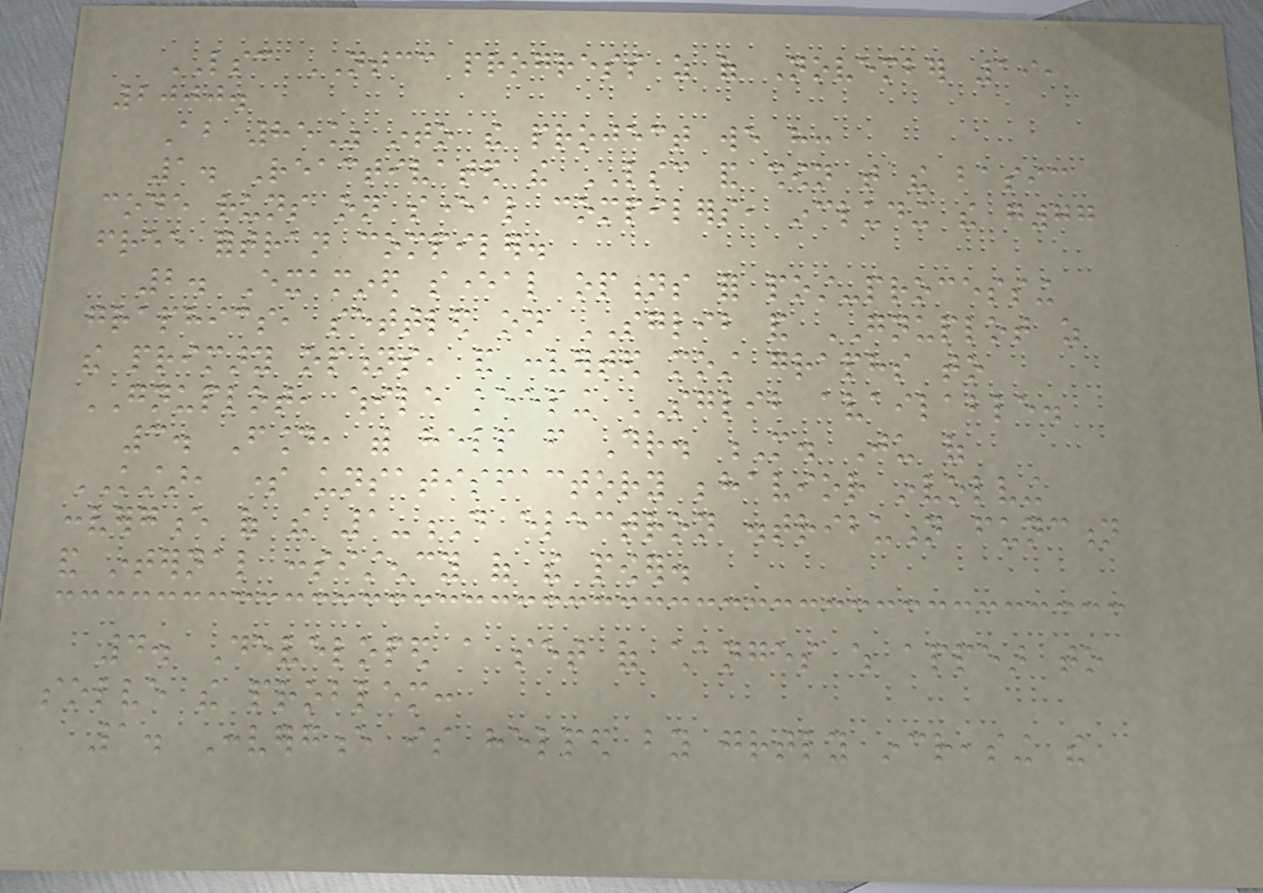LSC NTCC progress as of November 19,
2000.
About 85% into the project we have:
1. Reactivated the LSC and shown that the basic
code runs on several compilers, including the g77
free fortran compiler.
2. Examined several options for post-processing
graphics, settled on SGLIB and GNUPLOT as
the primary options, and converted most graphs to
GNUPLOT, while keeping SGLIB available.
3. Found, with help from Dr. M. Ju of
KSTAR, some unsatisfactory behavior involving
convergence of the 1-D electron distribution function
and internal consistency of the power.
4. Developed a set of changes which appear to
solve the problem:
1. Convergence is helped by greatly increasing the
